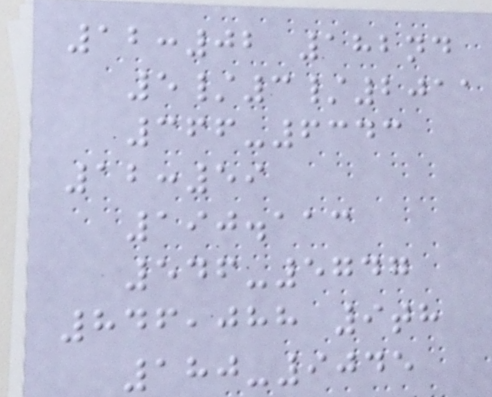12:02 182nd
5/3/2011
366-6343
12:59
190.113
546-5747
846,088 9th
180-9045
